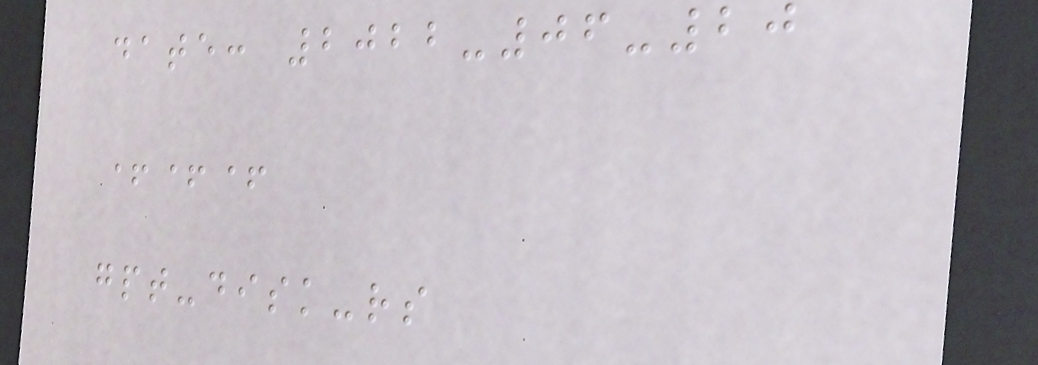date: 2022-06-20
+++
gpt-disk-rs
